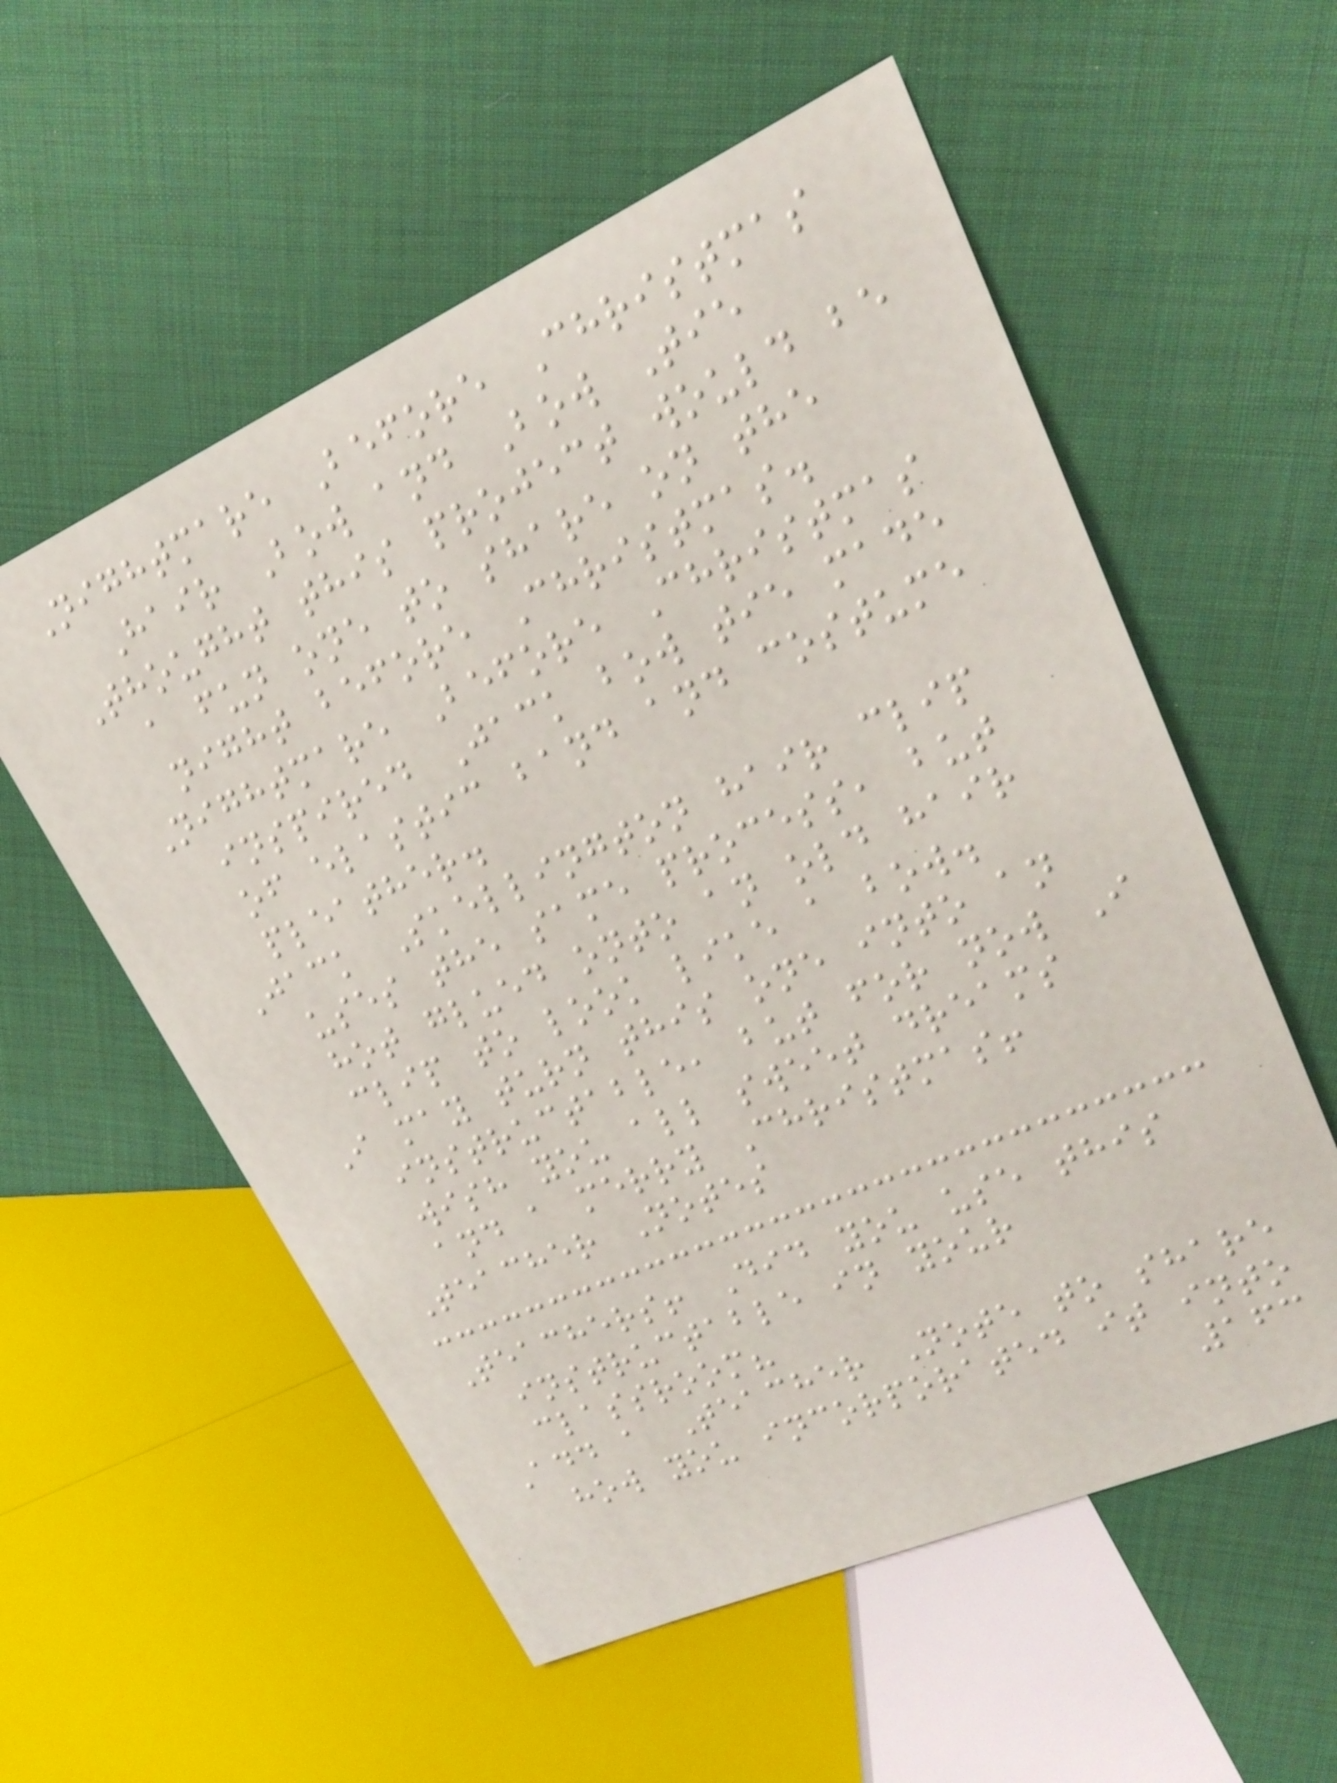Nightmare Before Christmas
Hair Bow and Bow Tie
Thought this project would be
a fun one to share on the
night before Christmas.
Nightmare Before Christmas
inspired Jack bow tie made
of elastic band and costume
pleather.
Jack Skellington hair clip
uses the same process, but
hot glued onto an old hair
clip to look like a bow.
I may turn this one into an
instructable, but for now I
wish you all sweet dreams
and a merry Christmas!
Teacher Notes
Teachers! Did you use this
instructable in your
classroom?
Add a Teacher Note to share
how you incorporated it into
163
